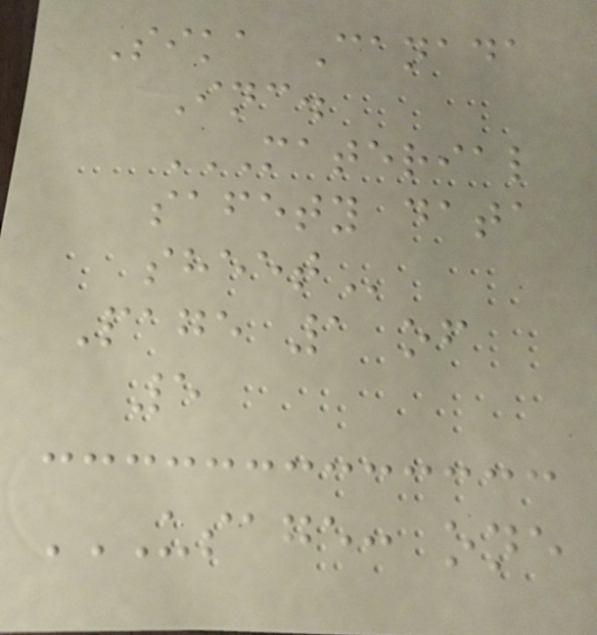Sika Canada
Inc.
MATERIAL
SAFETY DATA
SHEET
Page 1 of
5
USAGE: ONE
